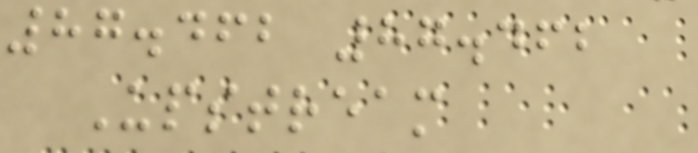87.462 87.462
Upstream
